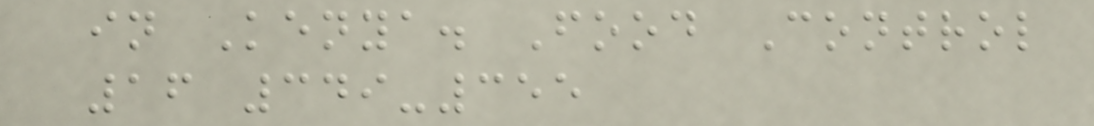in Kenya. Food Control
16 349-355
